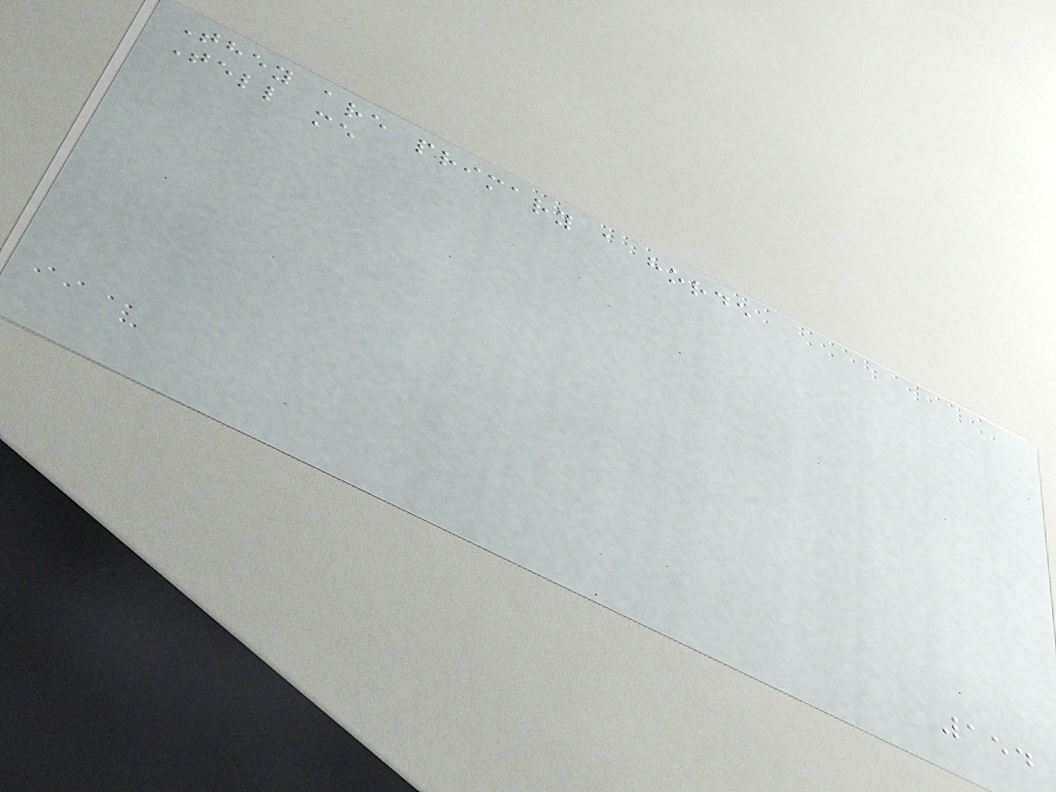They are primary a horde
Tell me
154
